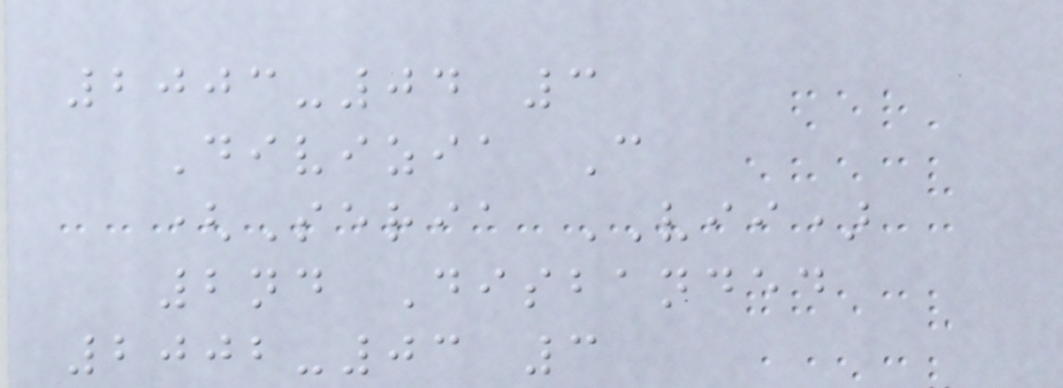2003-04 3
Divizia C
(Seria VII)
2nd Disbanded
2002-03 3
